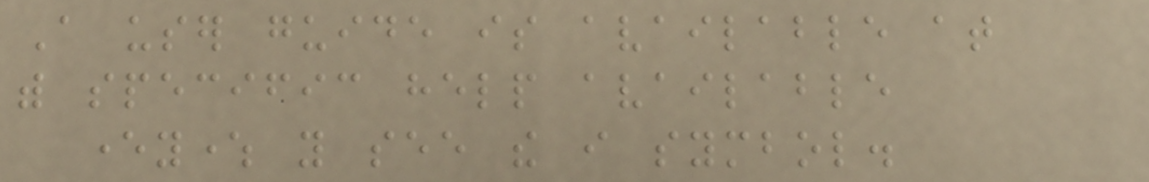A user guide is available at
with specific help available
everywhere you see the i symbol.
